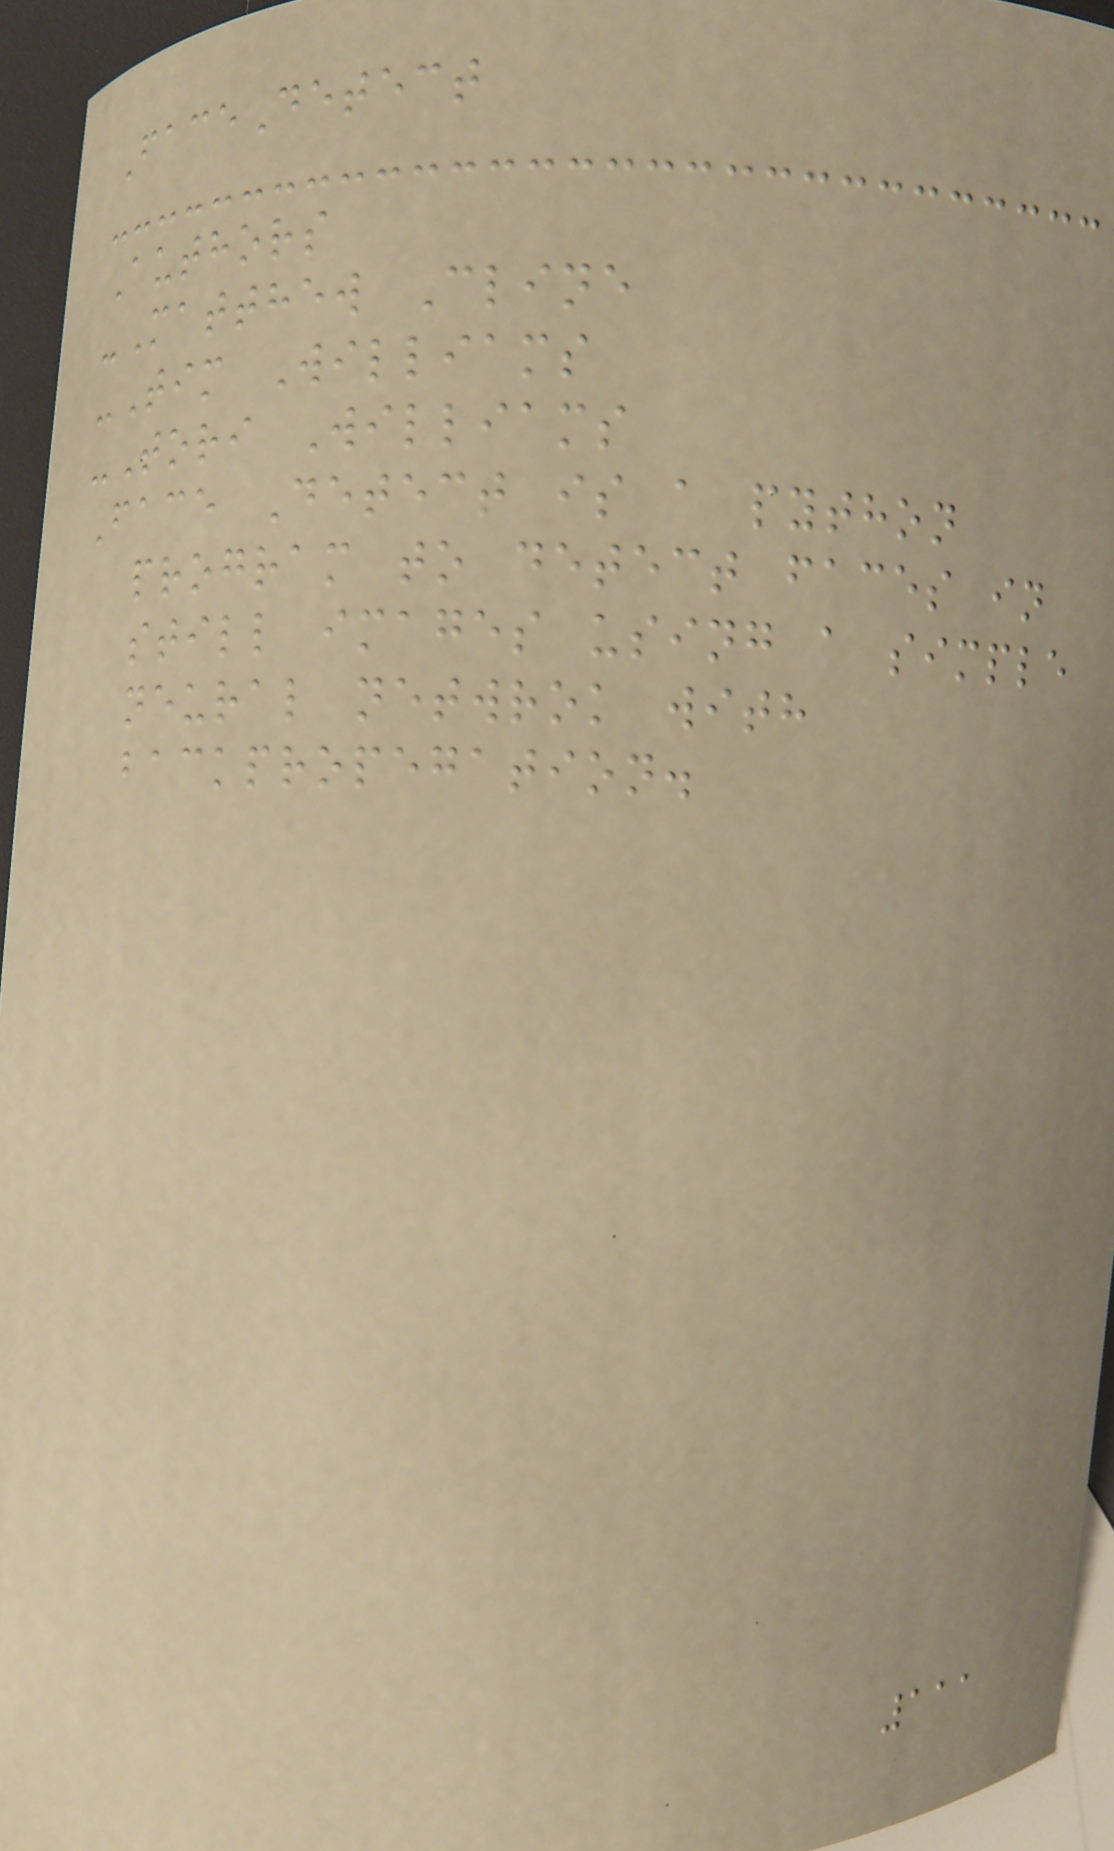FaceDetect
Authors
-Matthew Cline
-Tim Williams
-Tori Williams
Face Detect is a python
program to detect faces in
still images using a simple
neural netwrok with
backpropegation.
111
